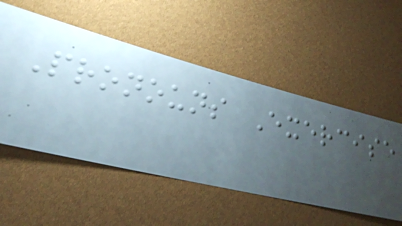Pronouns Exercise
